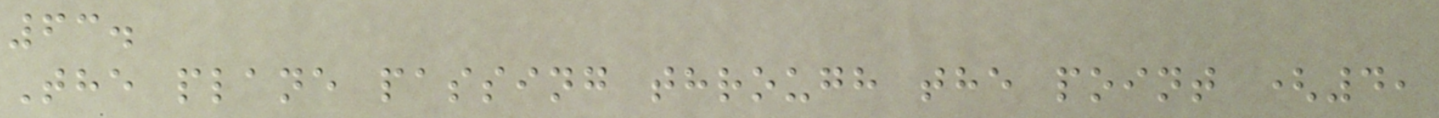63.
The plane passing through the point (4,
